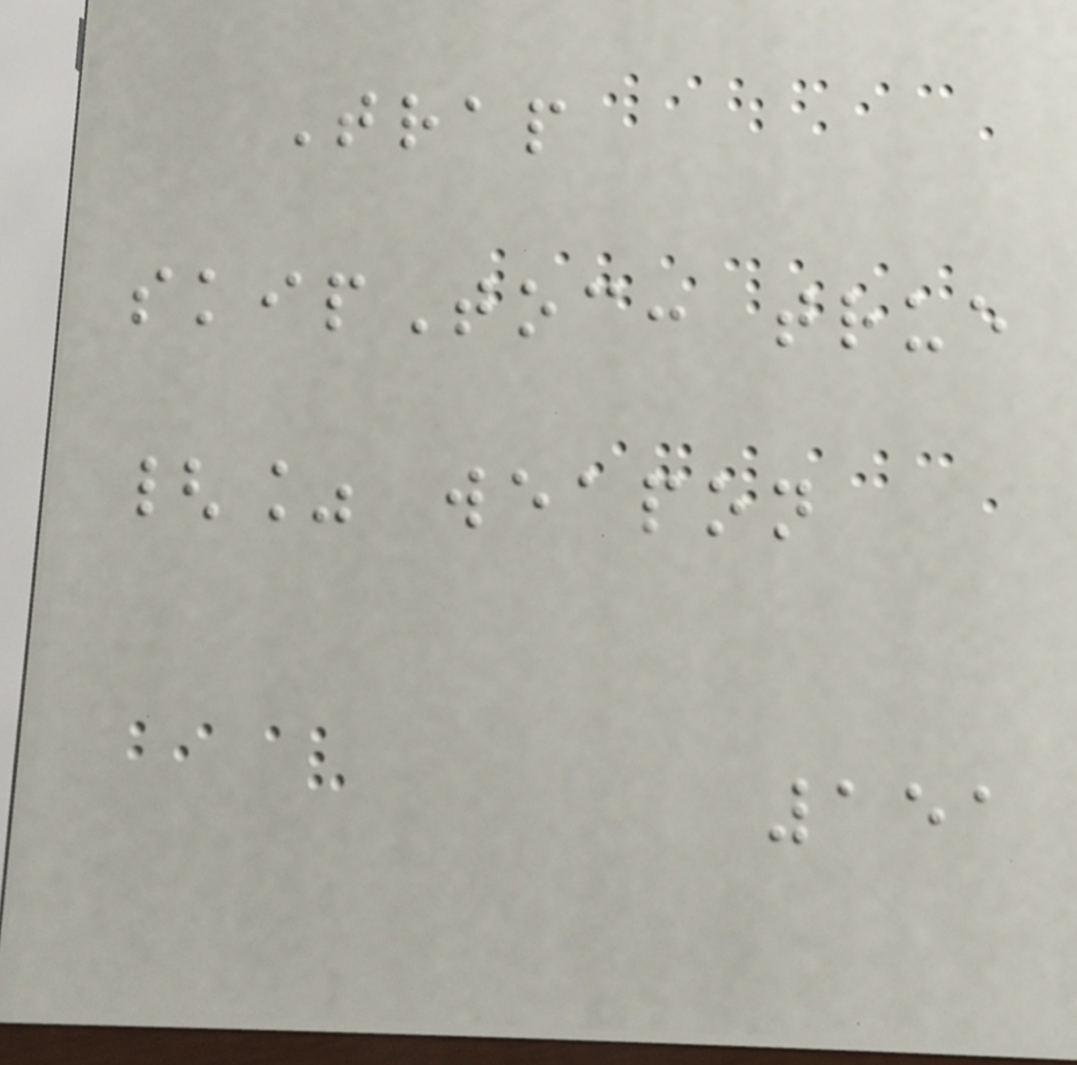Trap
skipToc: true
{% weapon
151
